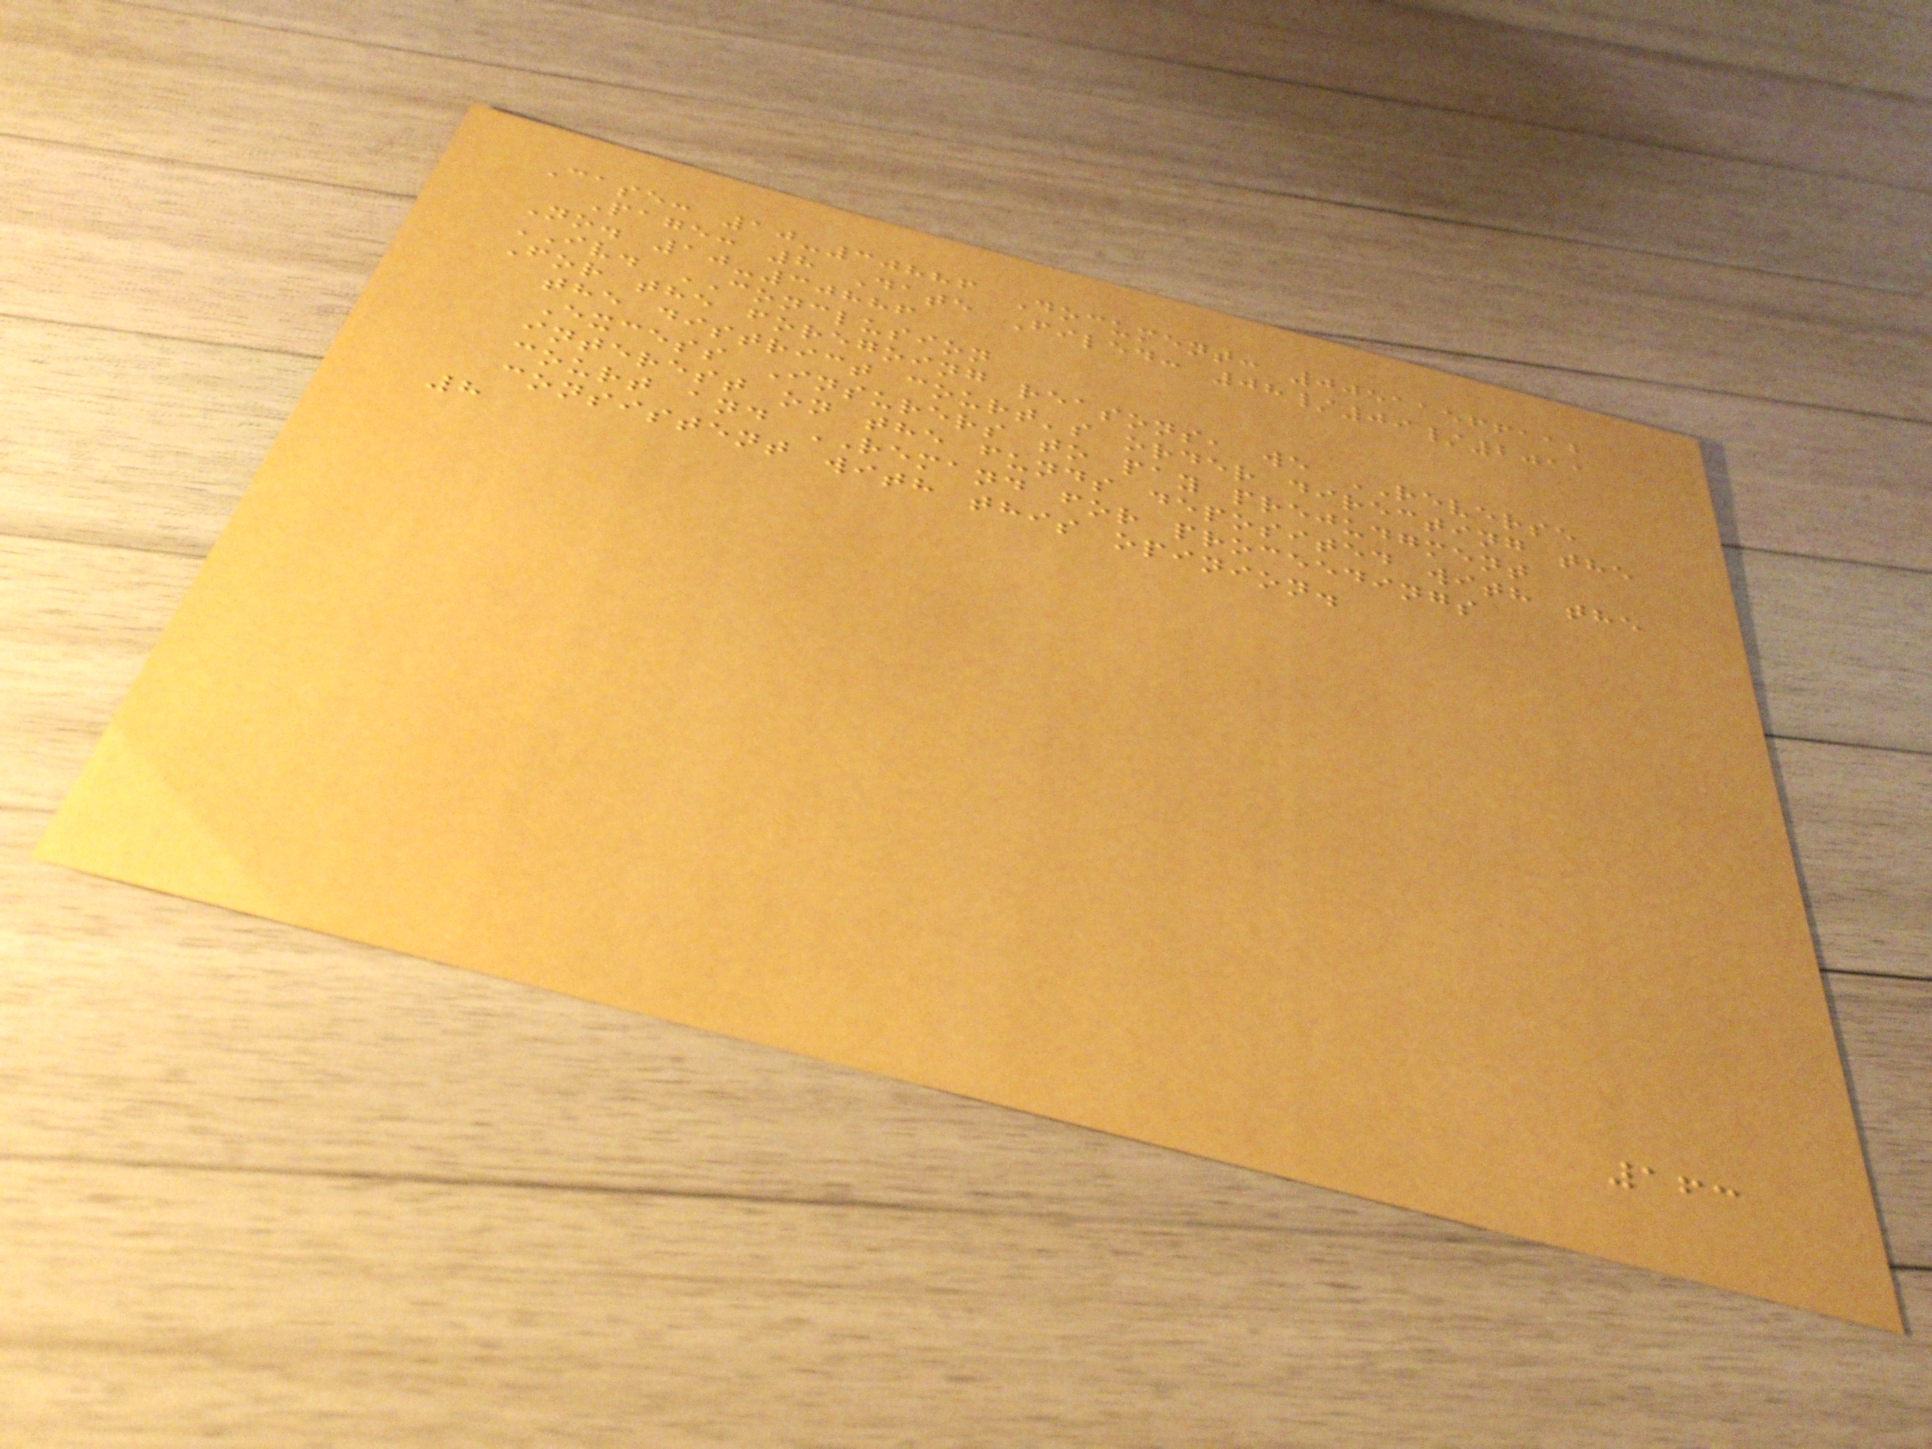Case: 10-30886 Document: 00511566112
Page: 8 Date Filed: 08/09/2011
No. 10-30886
IV. CONCLUSION
For the foregoing reasons, we REVERSE
the district court's order directing the
Excess Insurers to pay prejudgment
interest on the funds deposited with the
court and REMAND for proceedings
consistent with this opinion.
8
163
